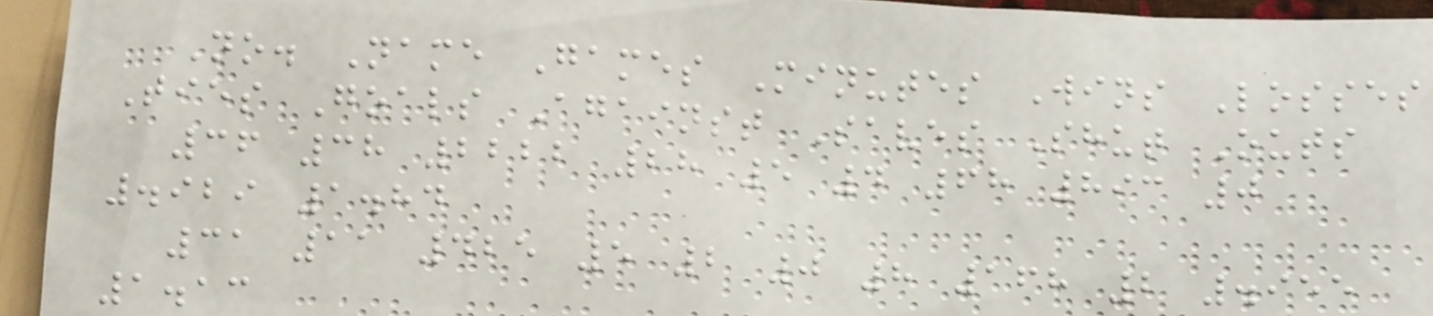No. Name Games Minutes Wins Losses
Ties Goals Against Saves Shut Outs
36 38 2222 28 5 4 68 893 0
.929 1.84
31 11 425 5 2 0 8 168 2 .955
1.13
